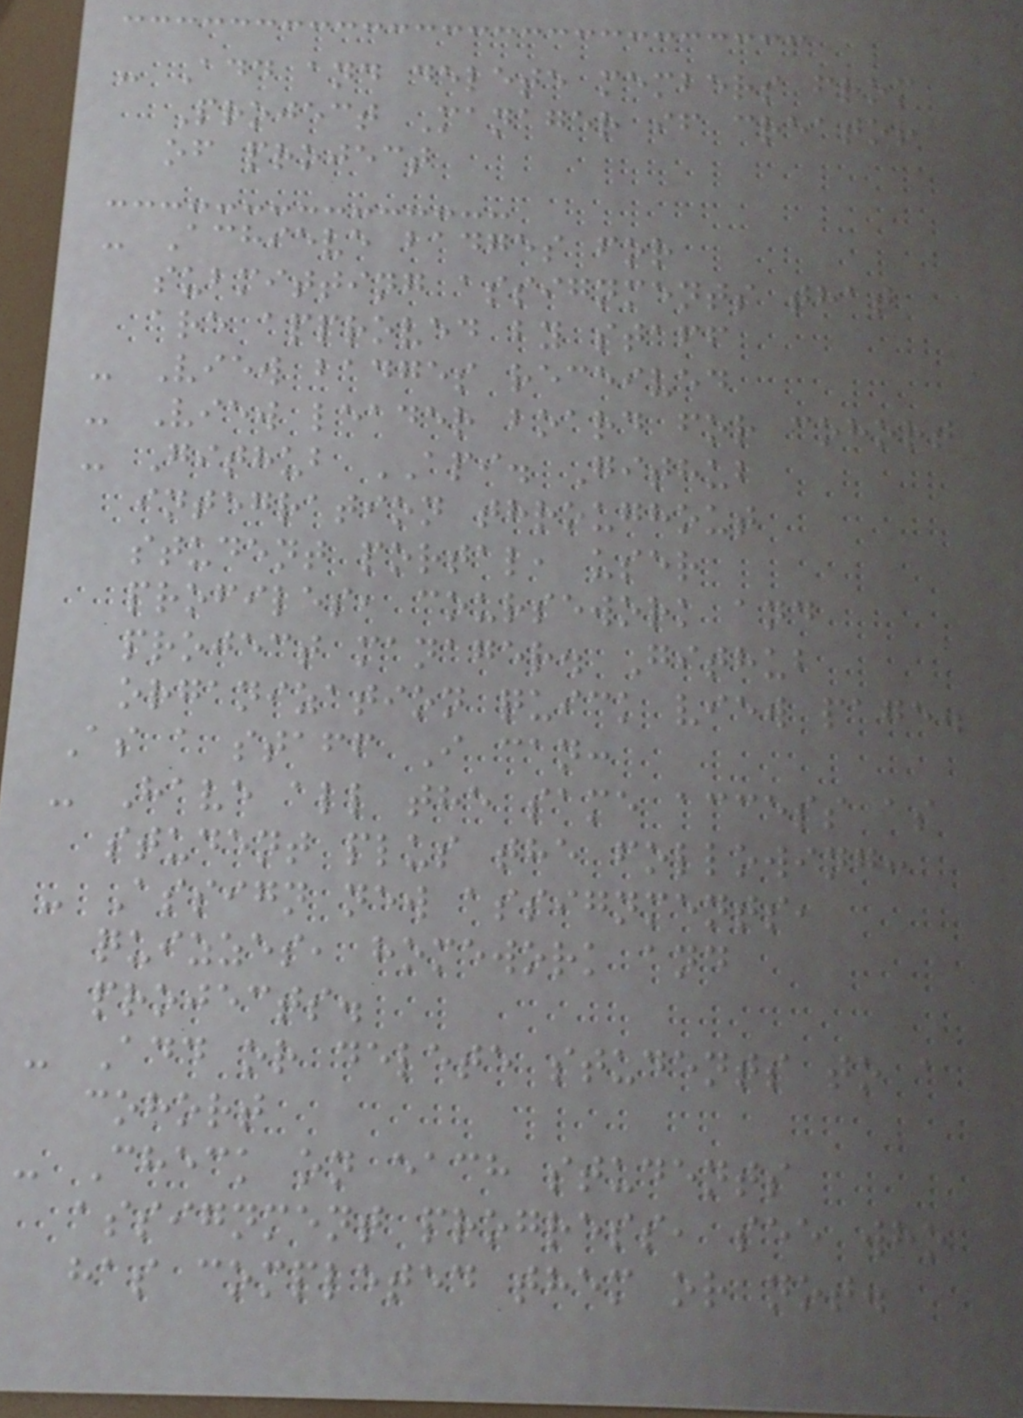- Add and delete members from
Project Manager if creator
of project
- Achieve badges for
submitting assignments that
are approved by staff
- View badges received
- View leader board for cohort
- Github API. Github
integration throughout
student portal, user
profiles, coursework and
project manager. Github
organization quick view page.
As a staff I can:
- Have all the same access as
student plus the following:
- Assign new assignments,
quizzes, homework and
projects.
- Add or delete students to a
cohort
- Check on each students
assignment progress, see who
has completed them or not.
